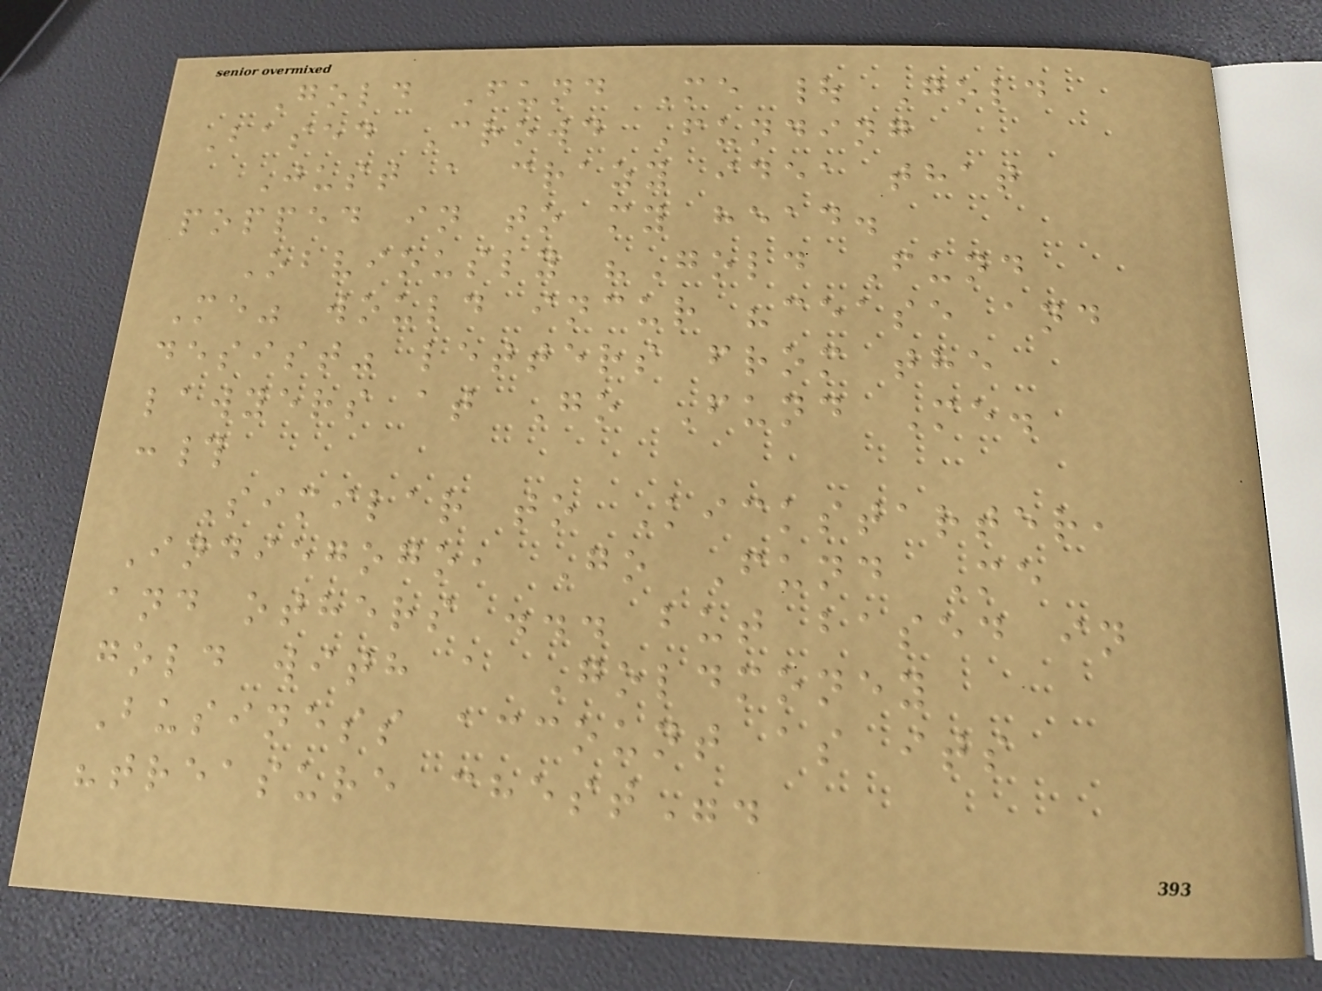Gold Fund Me | Gold
Based Crowd Funding
Just a crazy idea that
popped in to my head.
Obviously "Gold Fund
Me" would incur "cease and
desist" letters from the
lawyers at Go Fund Me.
:#
Similar to Kickstarter,
Indiegogo, Go Fund Me
and others ... but based in
gold with a Goldmoney
Business account as its
"treasure chest".
